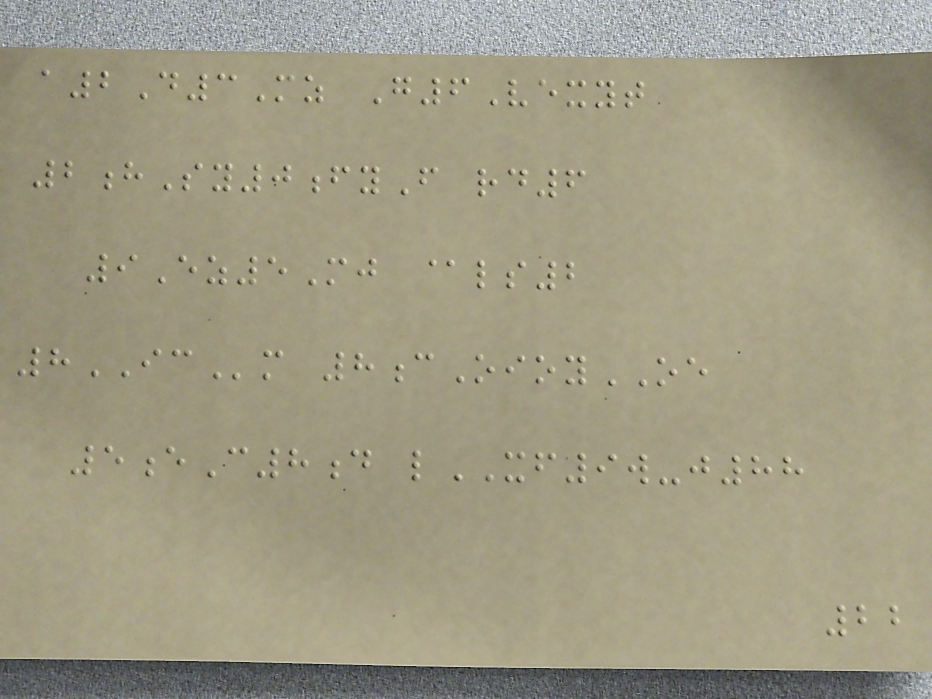a2D3Mz G6Vexyt
2hSy0fyF rd6
9Ez5Mj @ls2
8ICm 8cOioyOE
5eC8d lXF9w-j88
22
